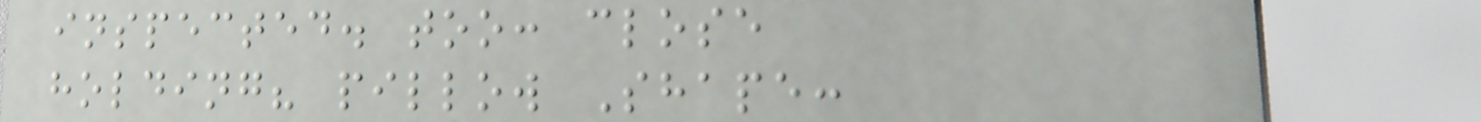inspected. too: close
holding? pillow Shape:
